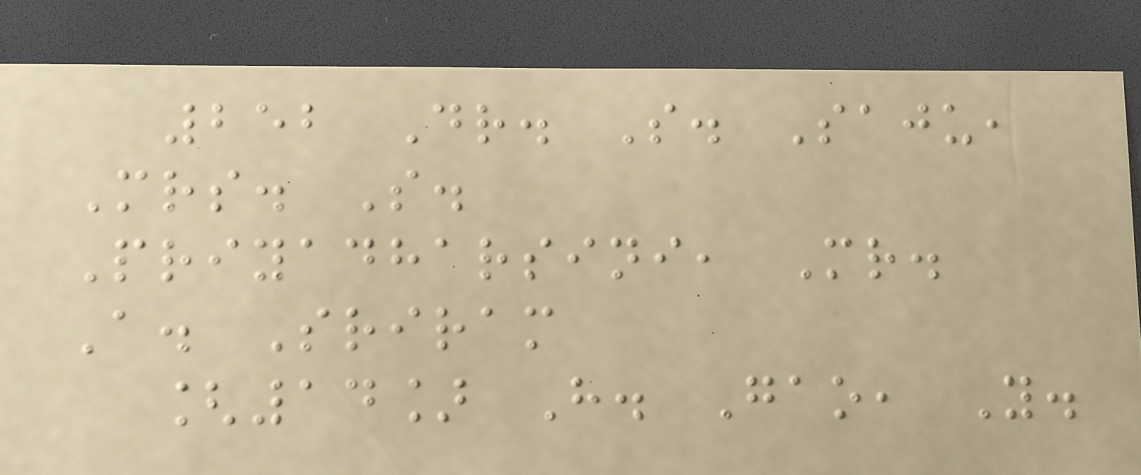252 Dr. S. Saju,
Mrs. S.
Priyadharsini, Mr.
A. Sriram
[14] H. Gao, Y.
